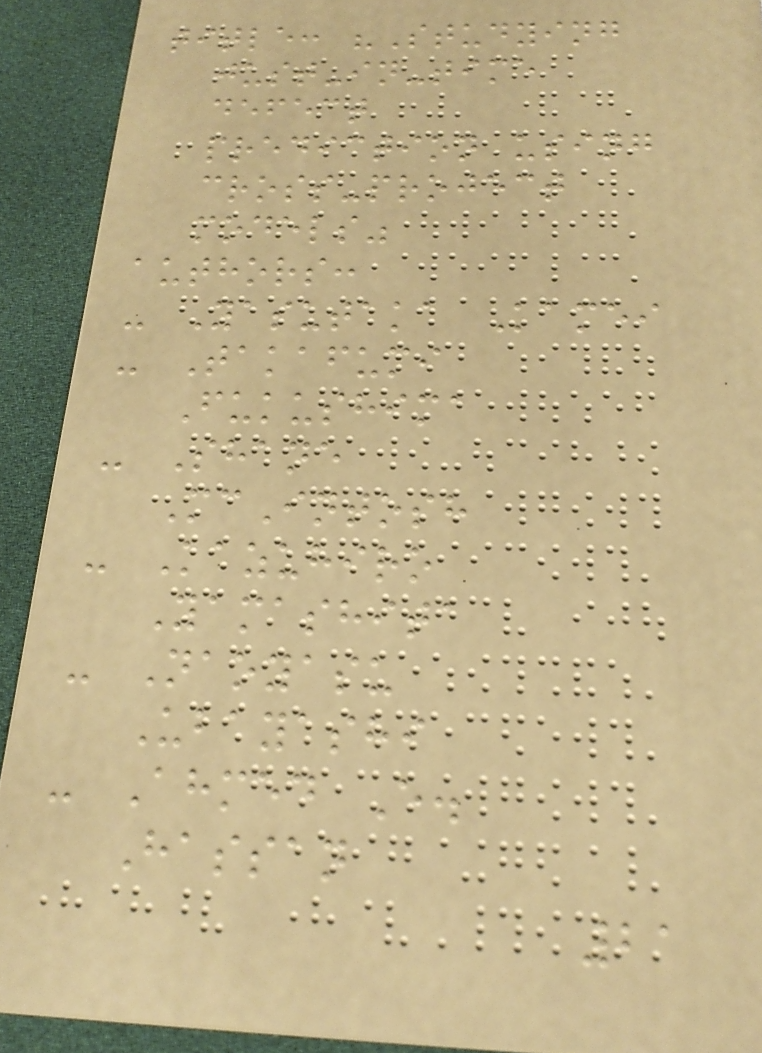title: "Studying
just-in-time
defect
prediction using
cross-project
models"
authors:
- Yasutaka Kamei
- Takafumi
Fukushima
- Shane
McIntosh
- Kazuhiro
Yamashita
- Naoyasu
Ubayashi
- Ahmed E.
Hassan
21
